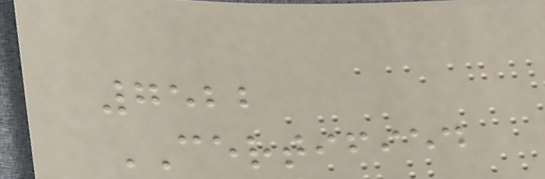7522
CERTIFIED
